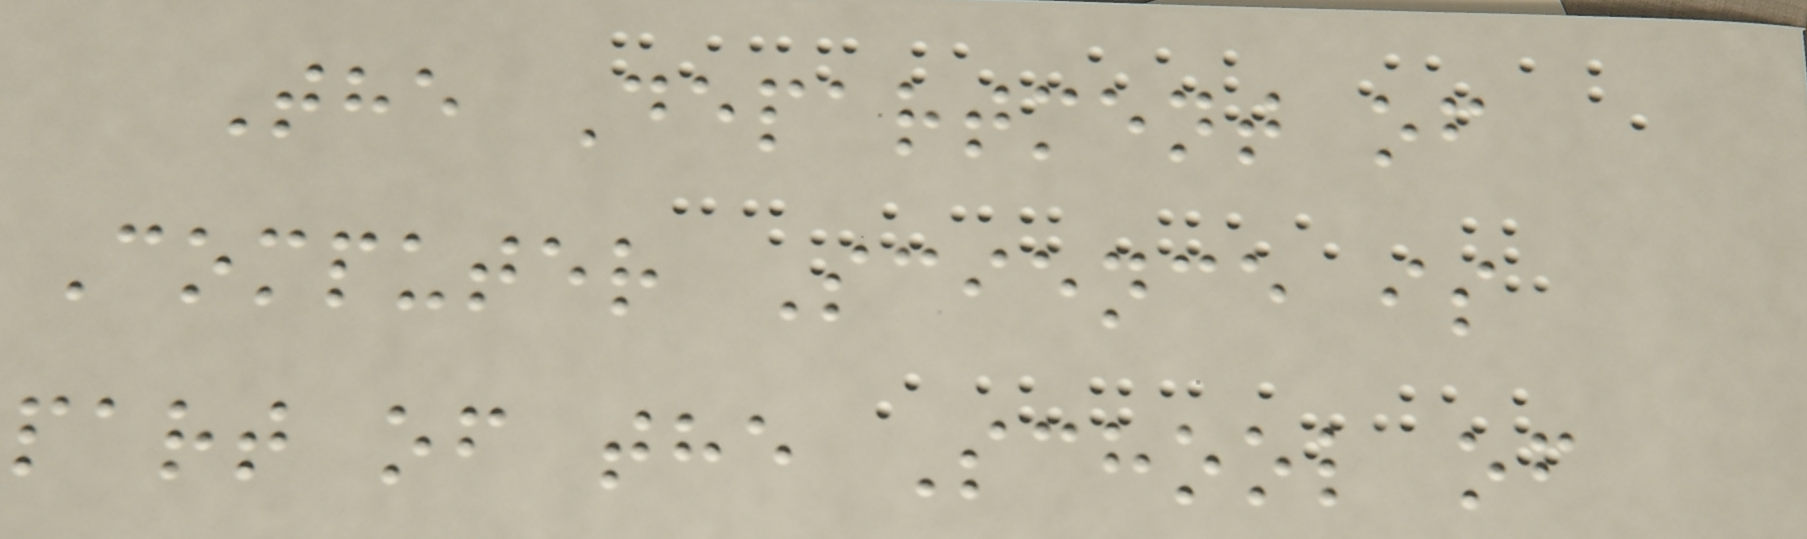The Department of
Computer Science is
part of the School of
